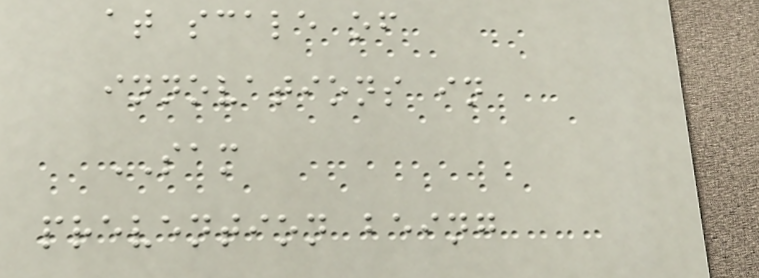at scale of
innovations in
SAM
prevention being
